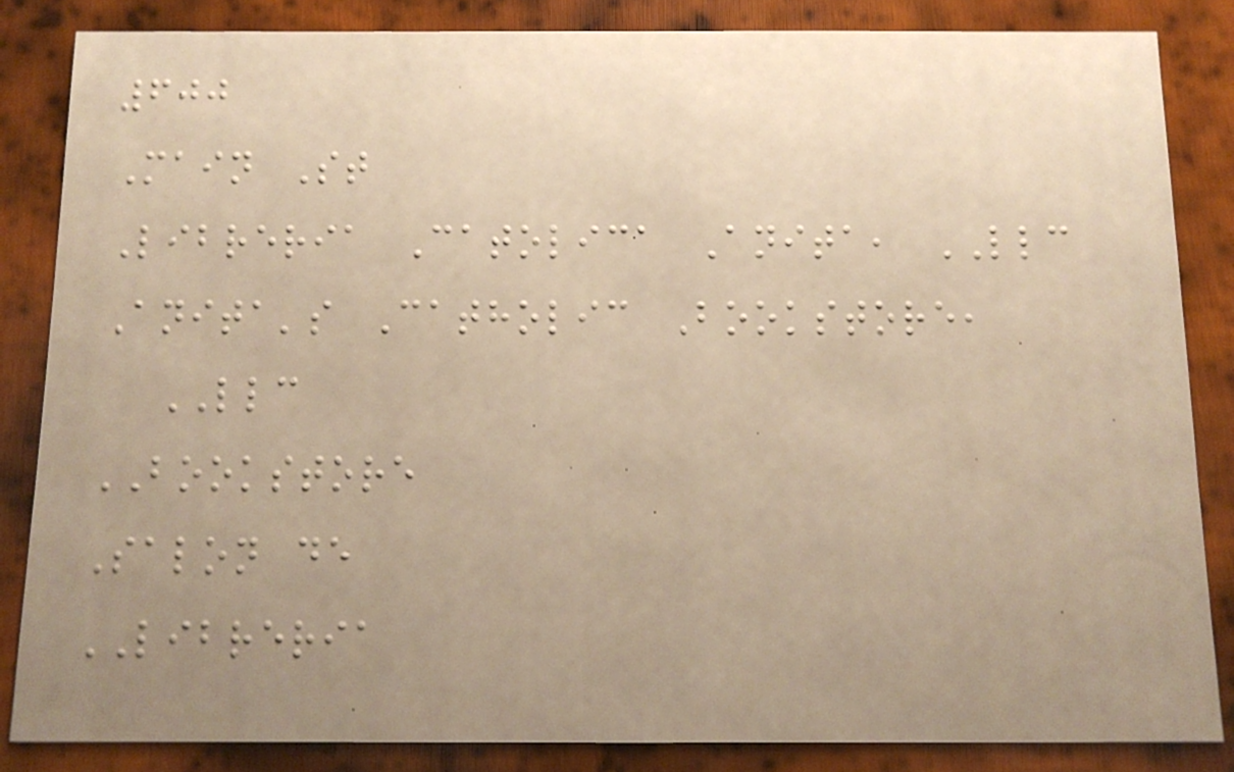600
Main St
Libreria Catolica Anita, LLC
Anita's Catholic Bookstore,
LLC
BOOKSTORE
Salon de
LIBRERIA
